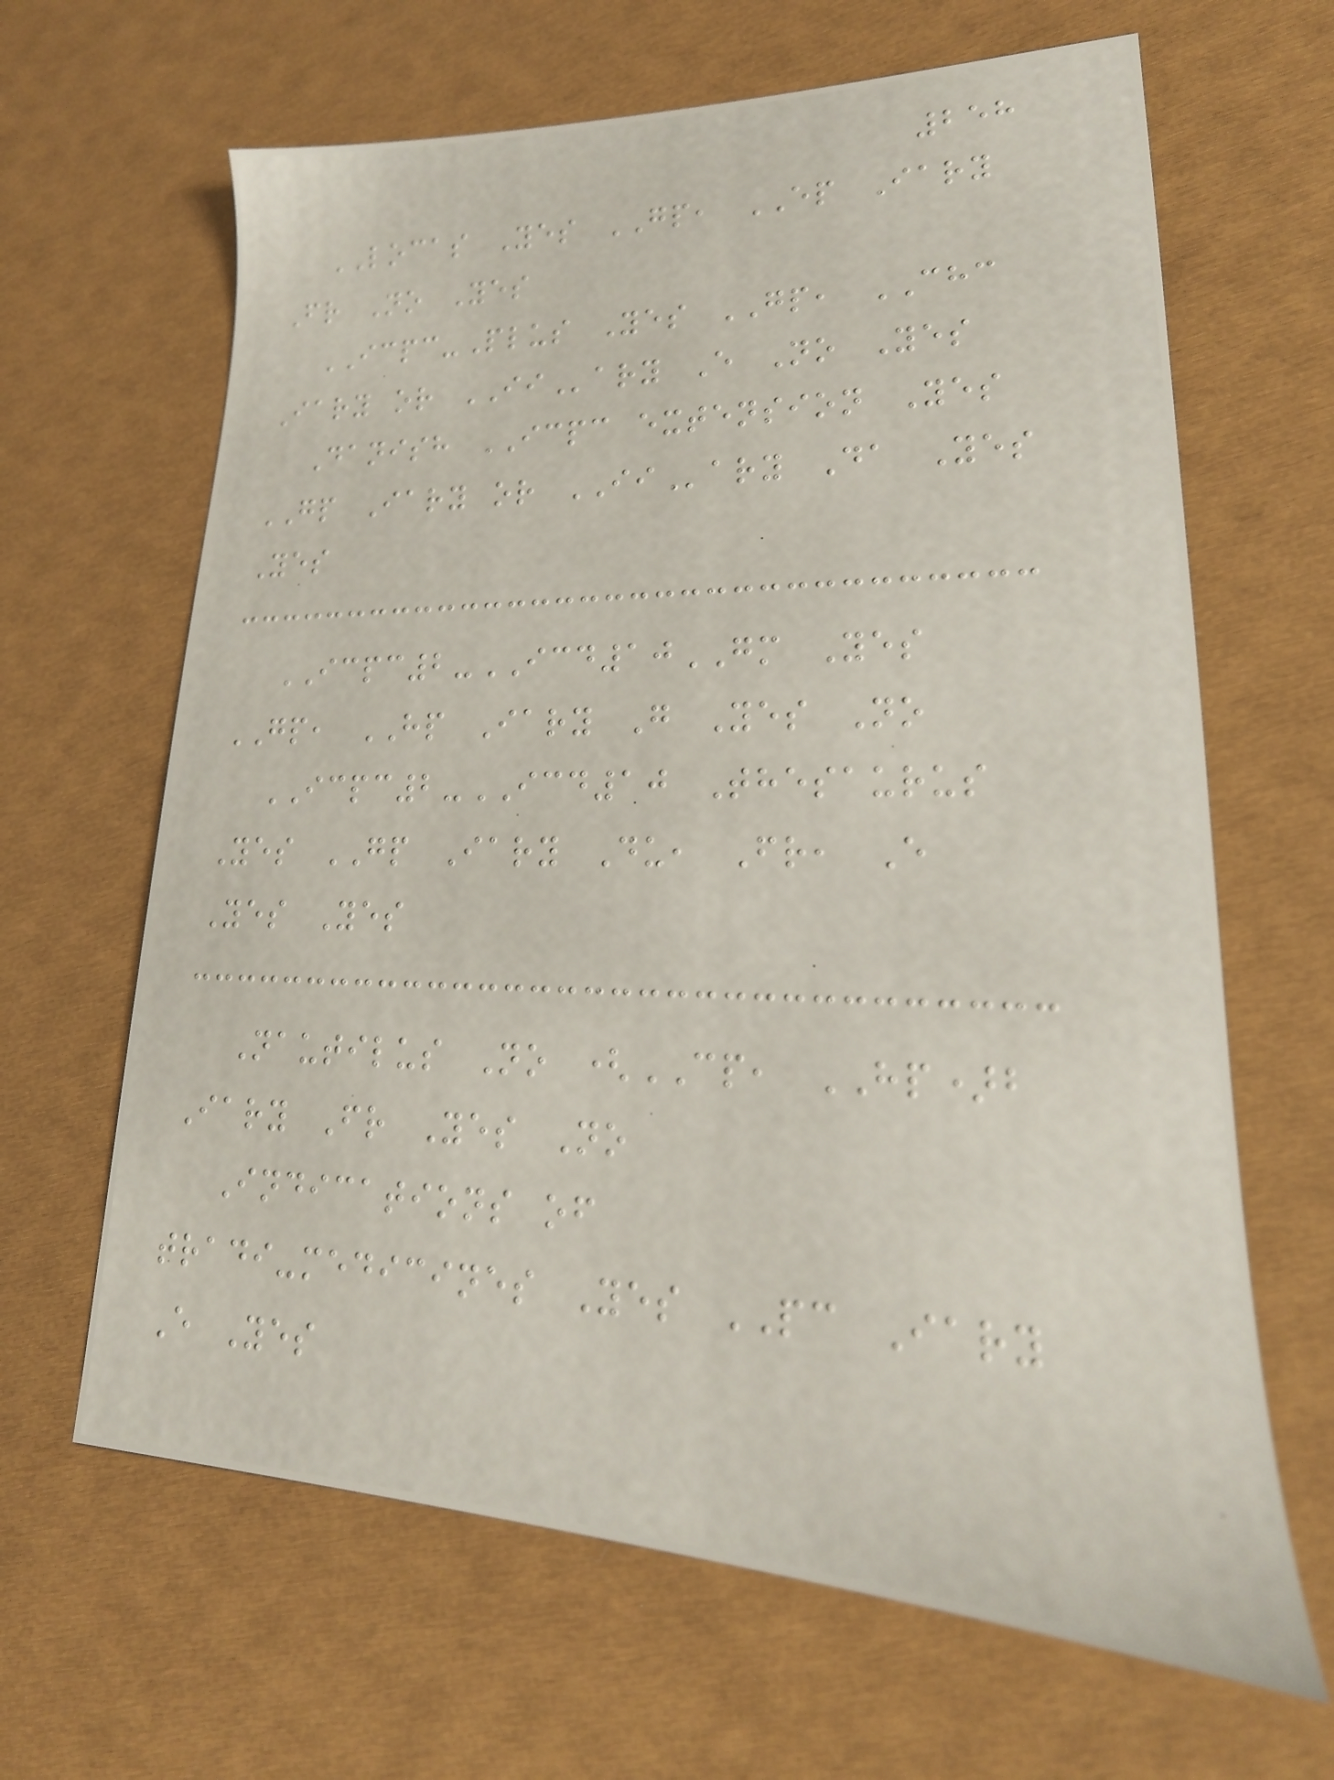258
LOCAS Yes GP, EP Iary
Fr No Yes
ICPC-Plus Yes GP, CHC
Iary or IIary E No Yes
Danish ICPC extension Yes
GP Iary or IIary Da Yes
Yes
ICPC2-ICD10GM Yes
GP, HP Iary G Yes No
ICPC2-ICD10 Thesaurus
Yes GP Iary Du, Fr, E
Yes Yes
Nautilus No (CP, HP)b
Iary Fr Yes No
Indications of
tradi-medicines Yes PC Iary
E Yes
